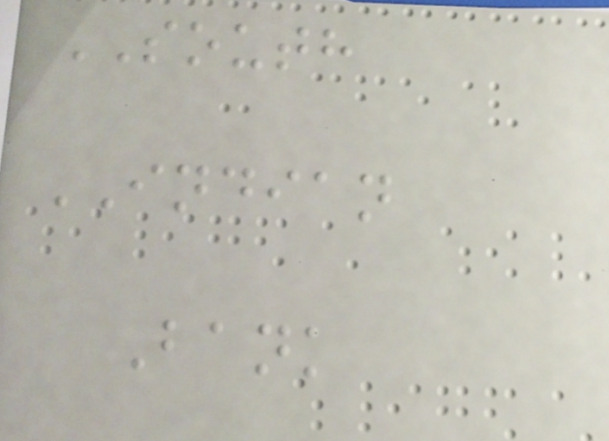SOUTH
INDIAN
Bank
